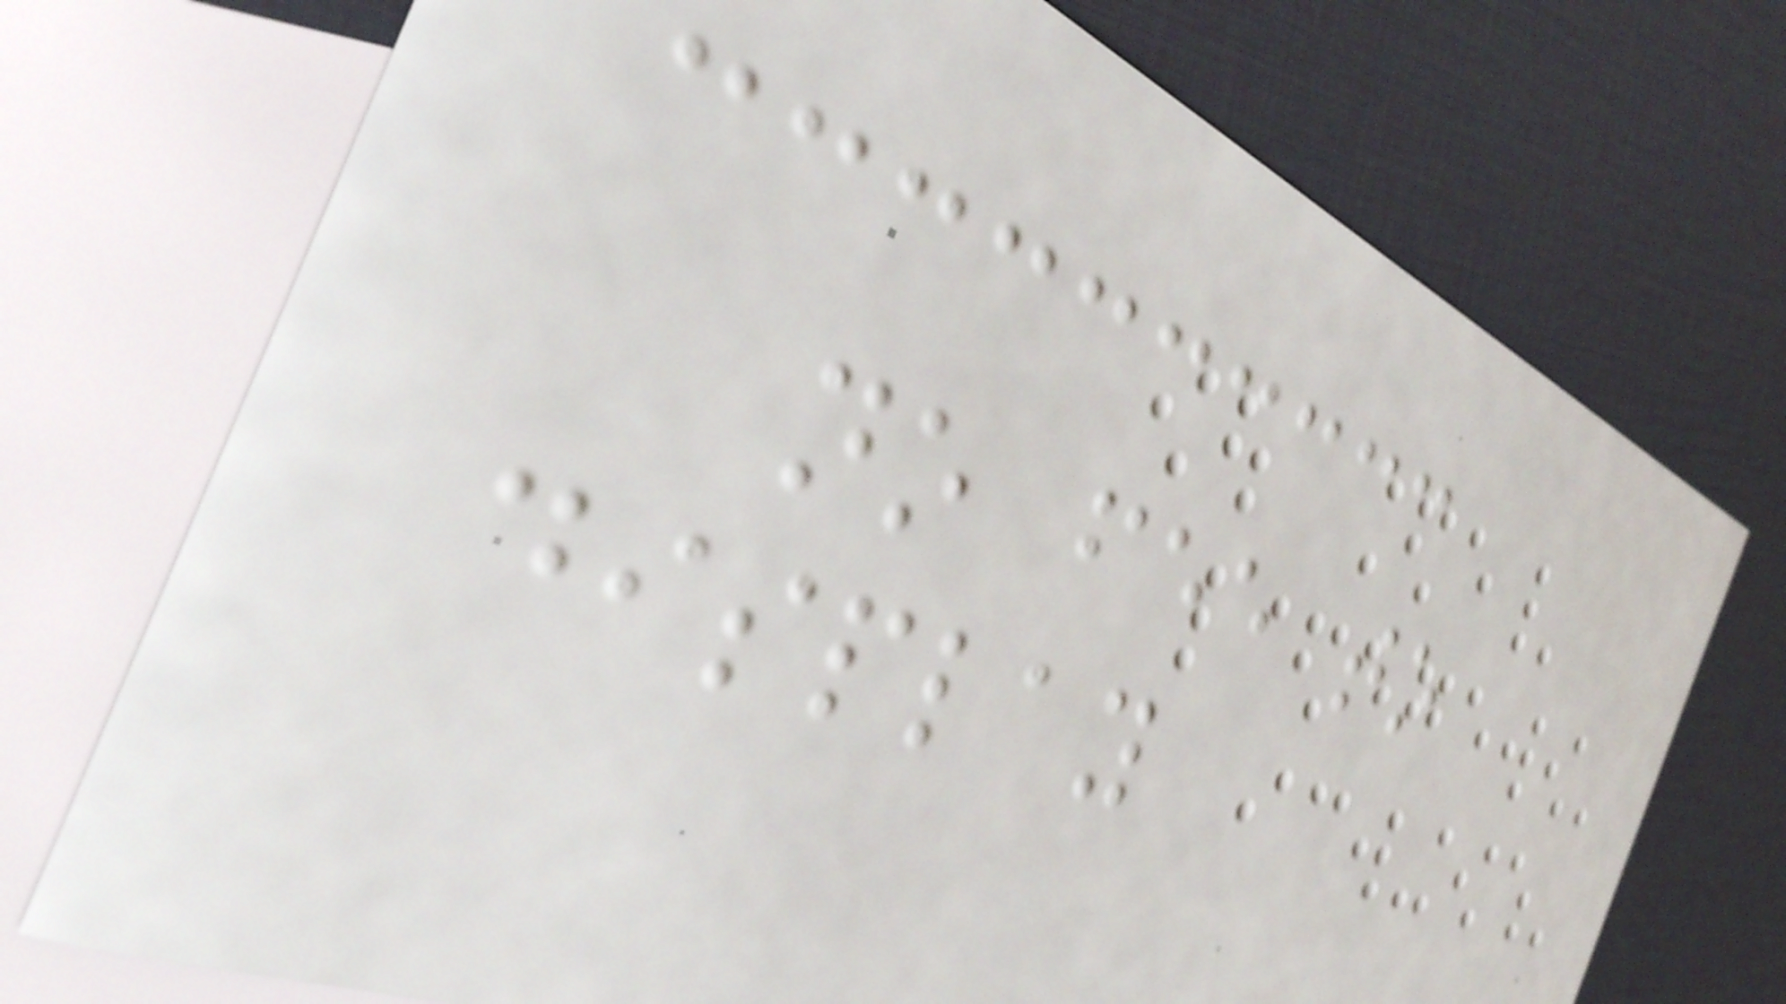no fee to
display
